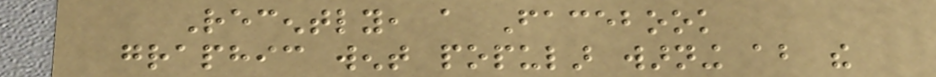Recently, a Facebook
graphic went popular warning about the
